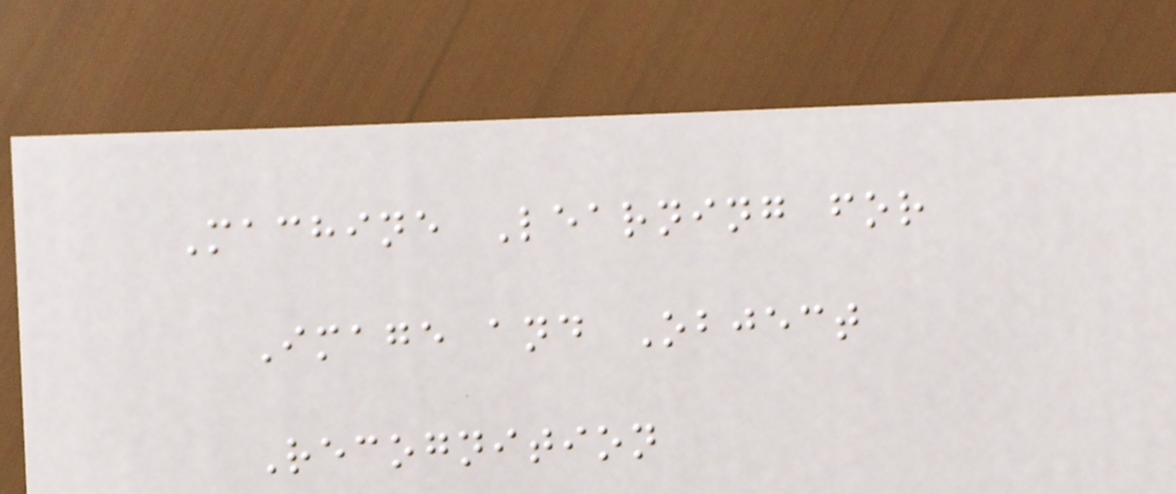Machine Learning for
Image and Object
Recognition
